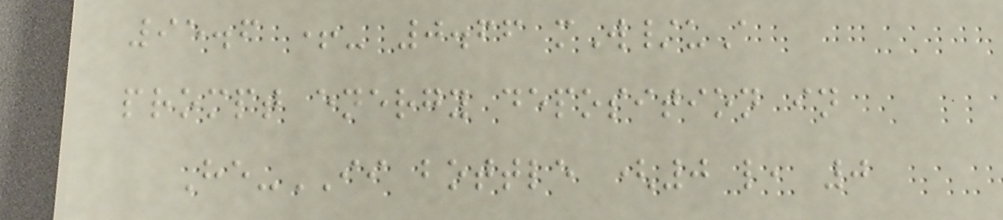95.6 +- 0.66 mW/uA
prompt energy deposition in
He-II bottle (0 l, 0
